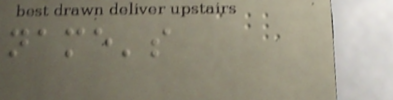name's
